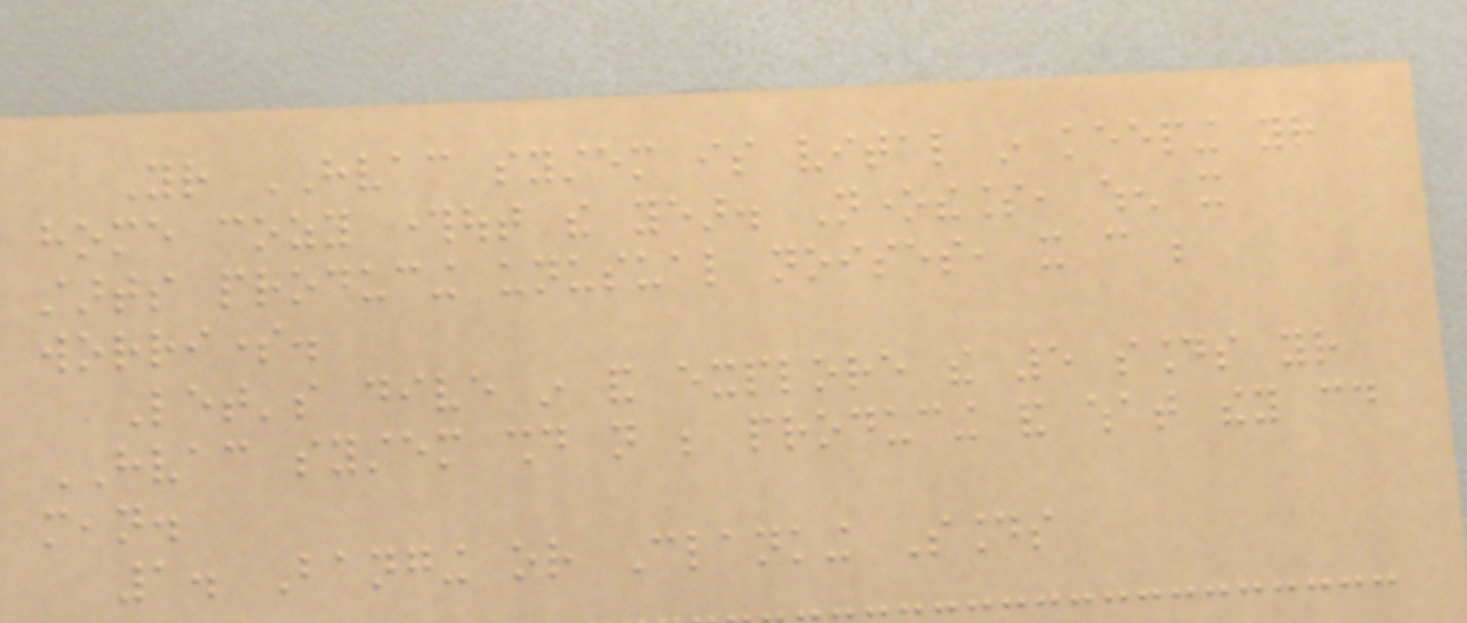Your HVAC system is vital in keeping your
home cozy throughout the year. Nonetheless, when it
starts producing unusual noises, it can be
worrisome.
Let's dive in and explore the 5 sounds your
HVAC system should not be producing and what they could
mean.
1. Banging or Clanking Sounds
